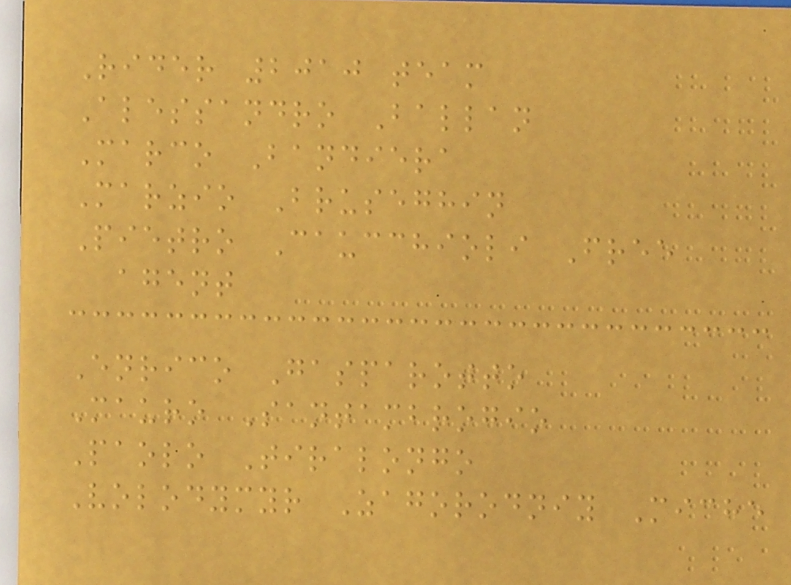Rider 2010 team
Alessandro Ballan
Marco Bandiera
Marzio Bruseghin
Pietro Caucchioli Free
agent
Enrico Gasparotto
Mauro Santambrogio
Paolo Tiralongo
Volodymyr Zagorodniy Miche
